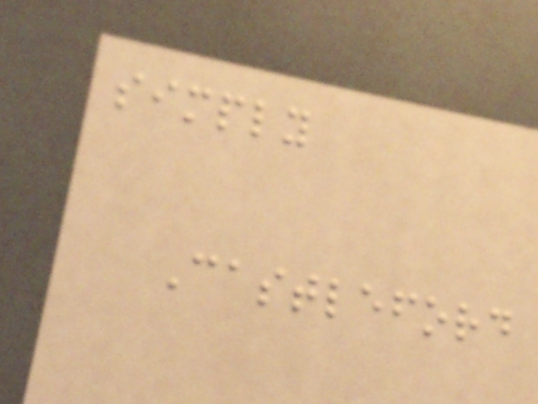simply
Castleford
